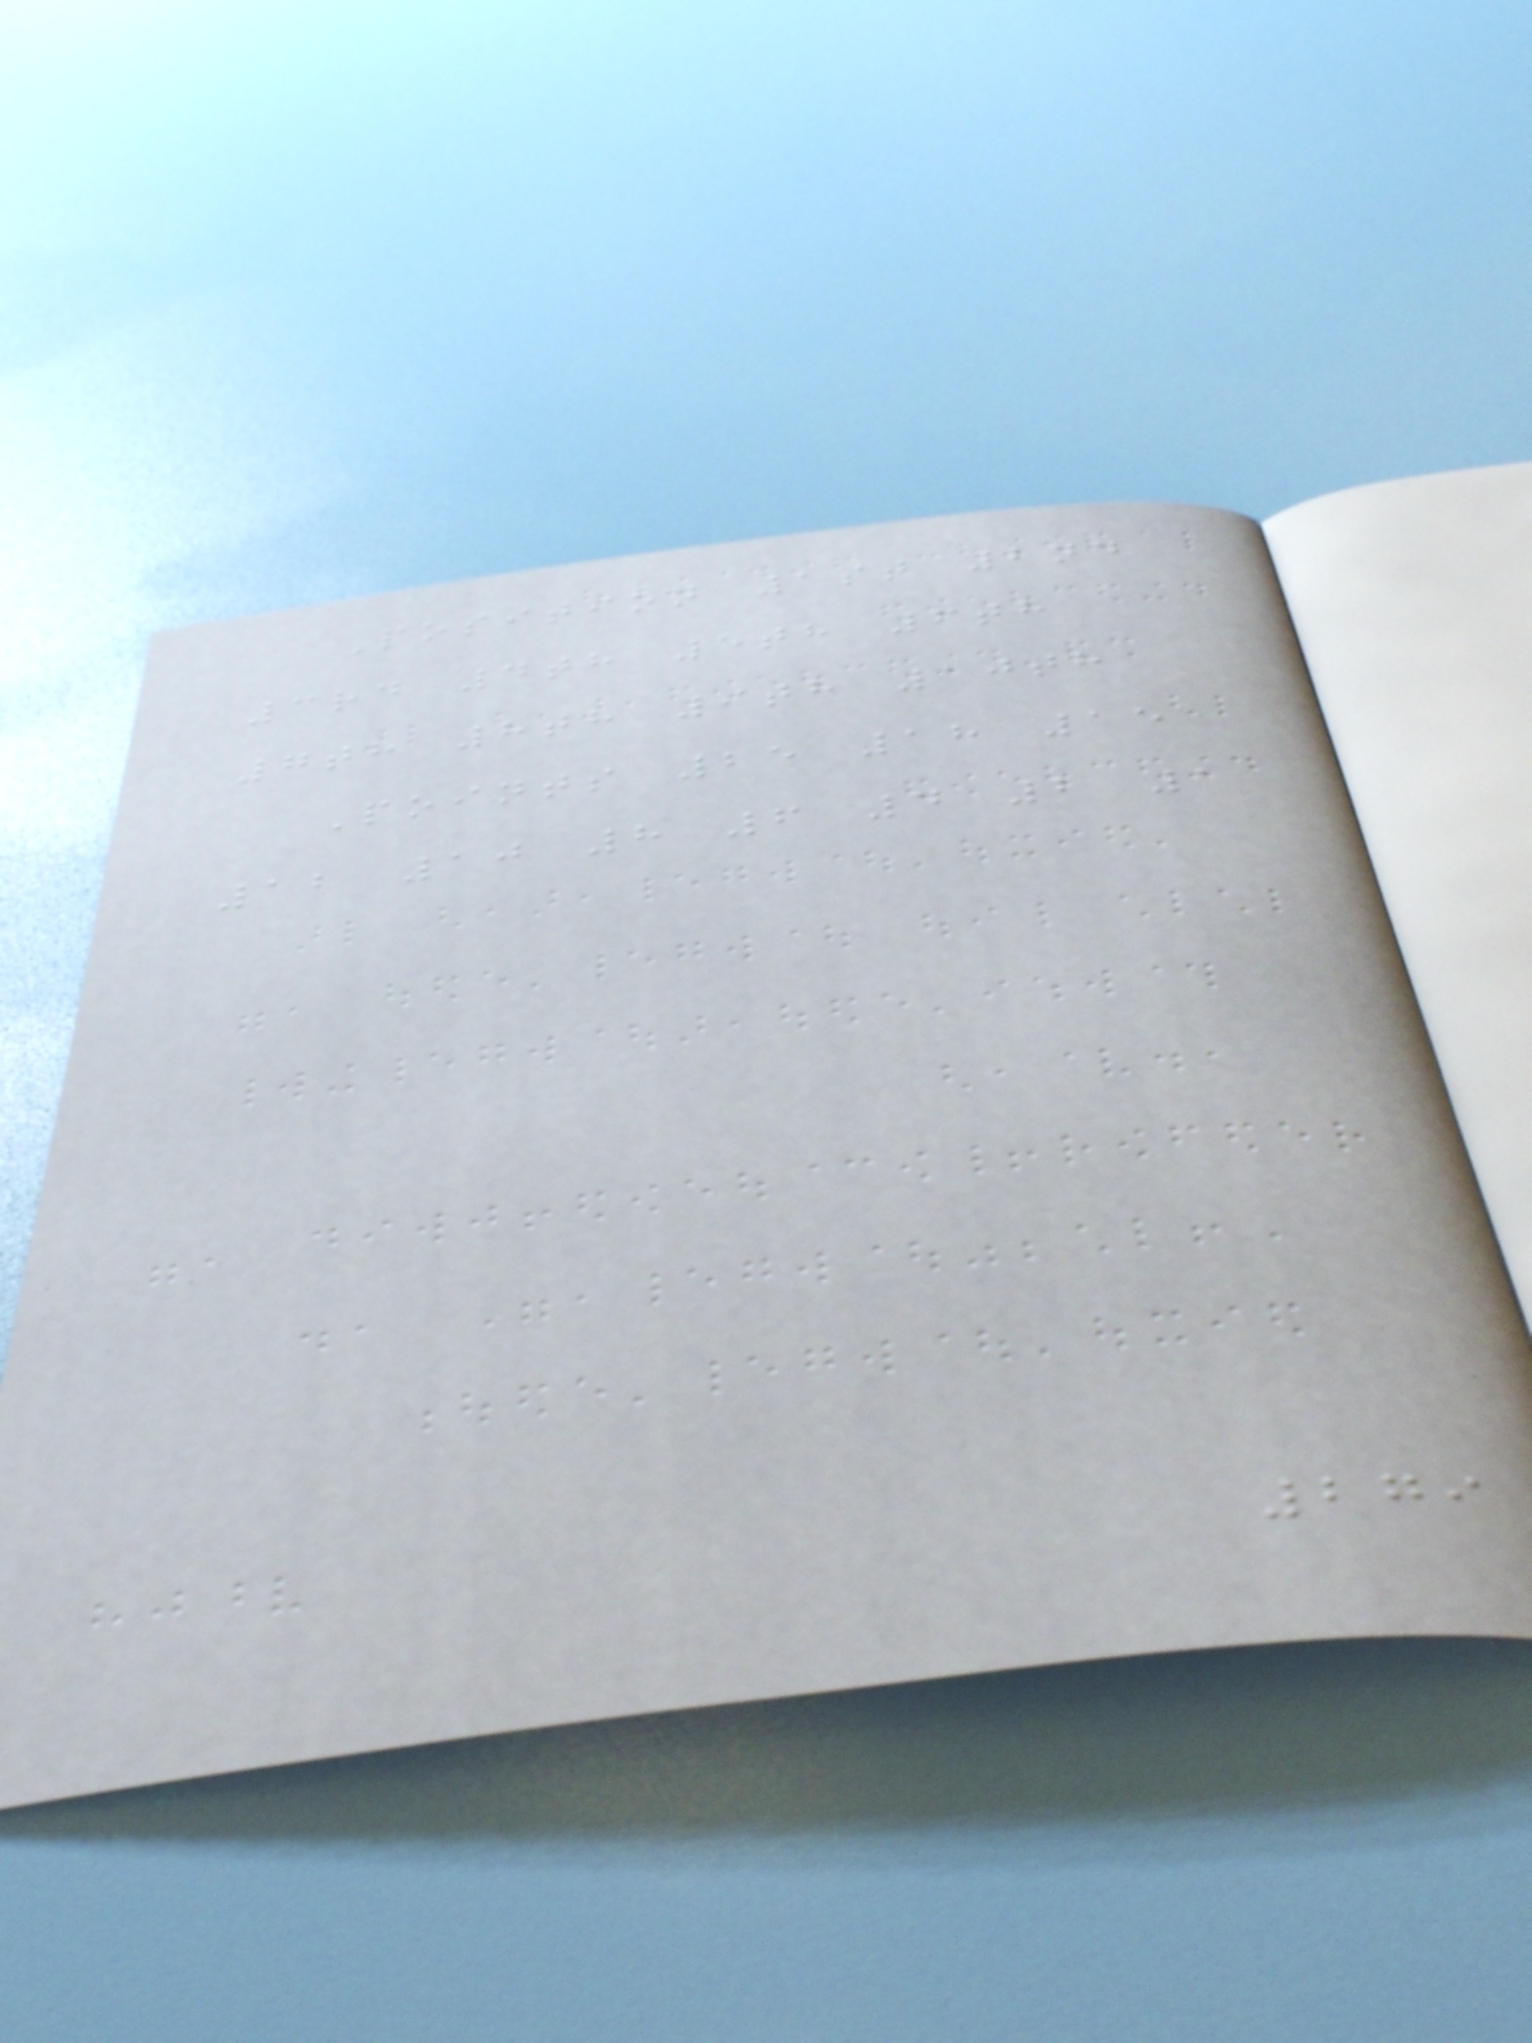Position 1st 2nd
3rd 4th 5th 6th
7th 8th 9th 10th
Points 25 18 15
12 10 8 6 4 2 1
279
